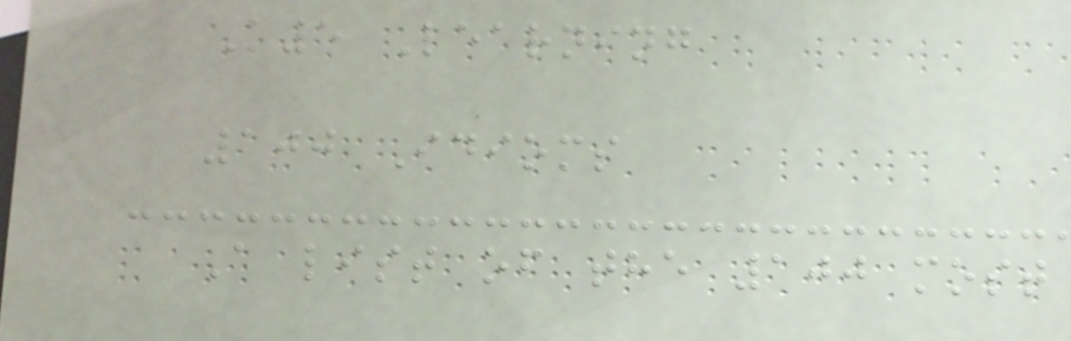K5 Learning
100 Idioms
A list of the 100 most
